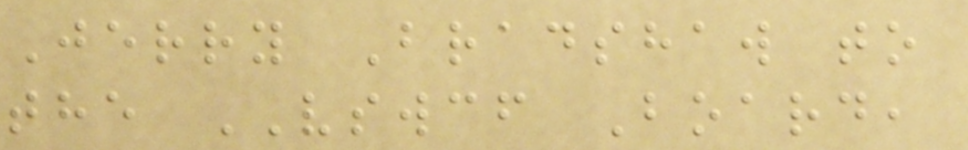Jerry Bradshaw to
the VSWCF Board,
